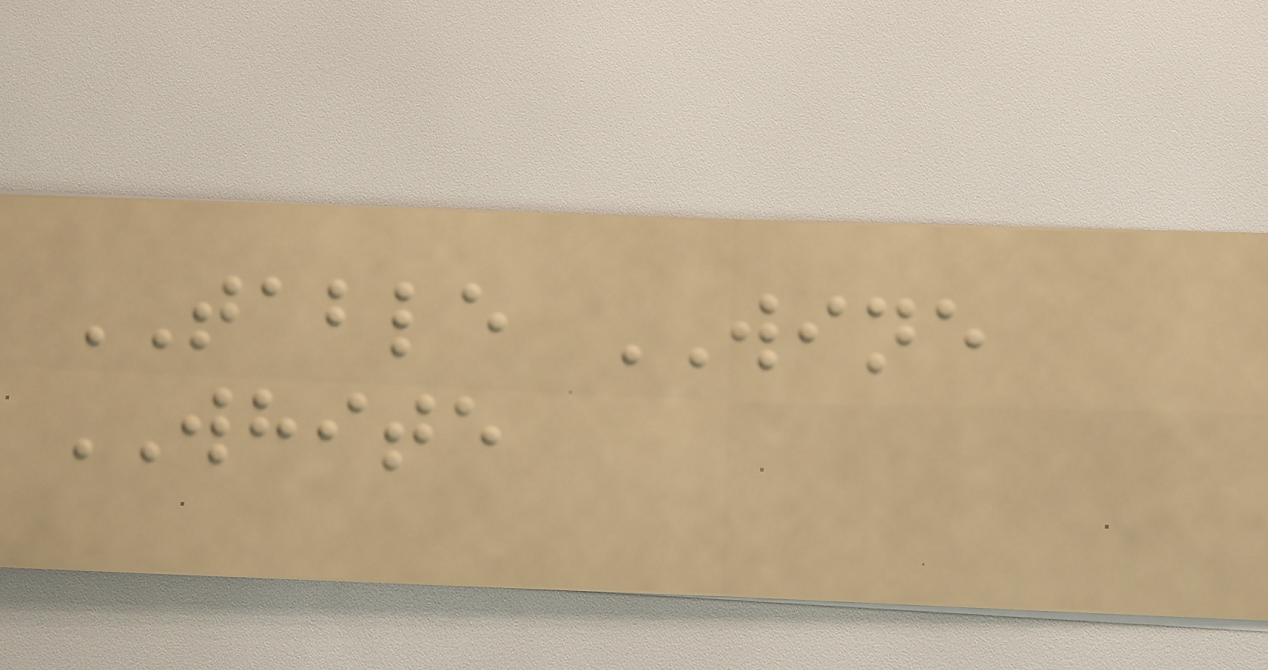TABLE WINE
WHITE
